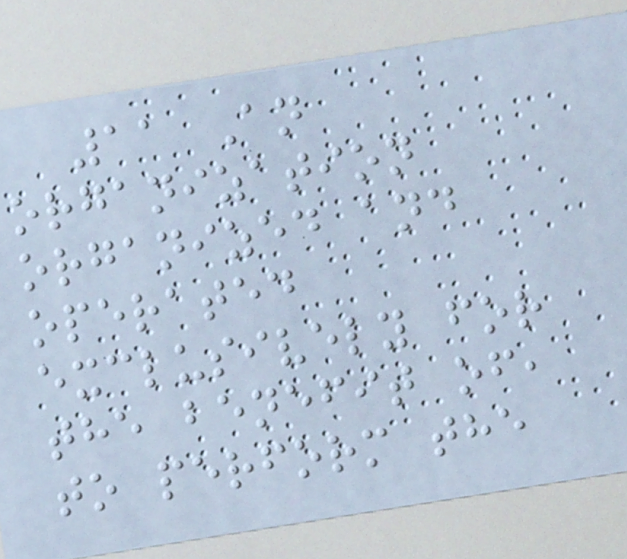11 An
organization
organized and
operated
exclusively for
the benefit of,
to perform the
